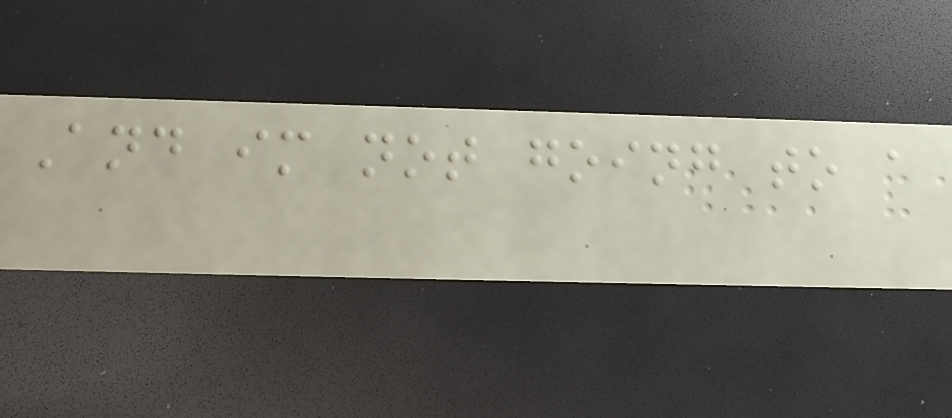And im not going to a
